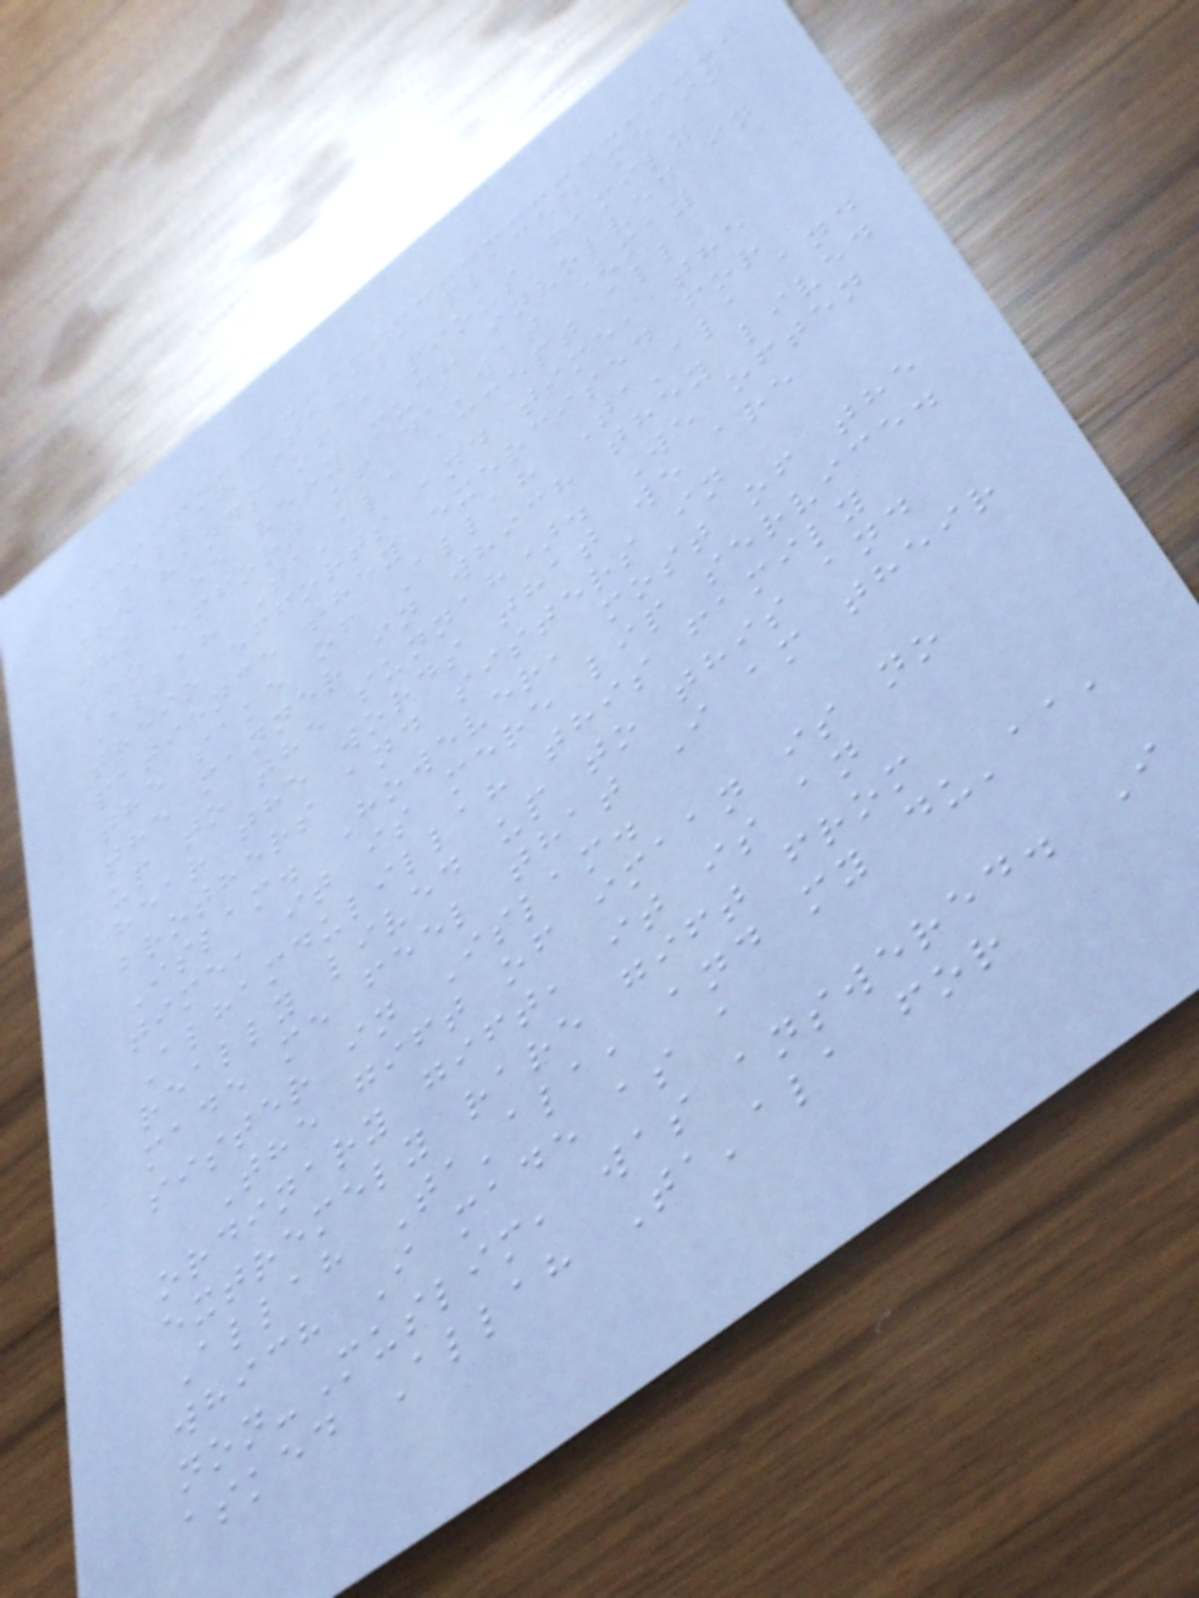Allah Ta'ala placed me in
the hands of a pious family
who are very much involved in
the effort of da'wat (may
Allah Ta'ala accept all
their efforts and time, the
patience they exercised for
the sake of Allah Ta'ala and
the manner in which they lived
up to the sunnah). We often
hear the words that we are
brothers and sisters in
Islam. However, most of the
time, it is mere lip service.
Alhamdulillah this family
really lived up to this and
made me feel that I am their
sister in Islam.
The gift of imaan is no
ordinary gift, it is an
extremely rare gift from
Allah Ta'ala, and my du'aa,
which I made as a
non-Muslim, was answered. I
asked Allah Ta'ala for
